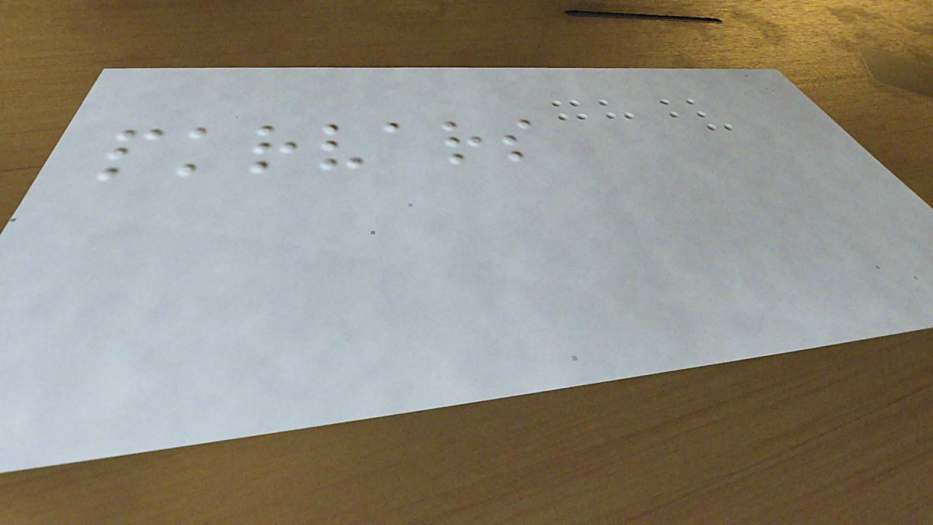pkrvars
